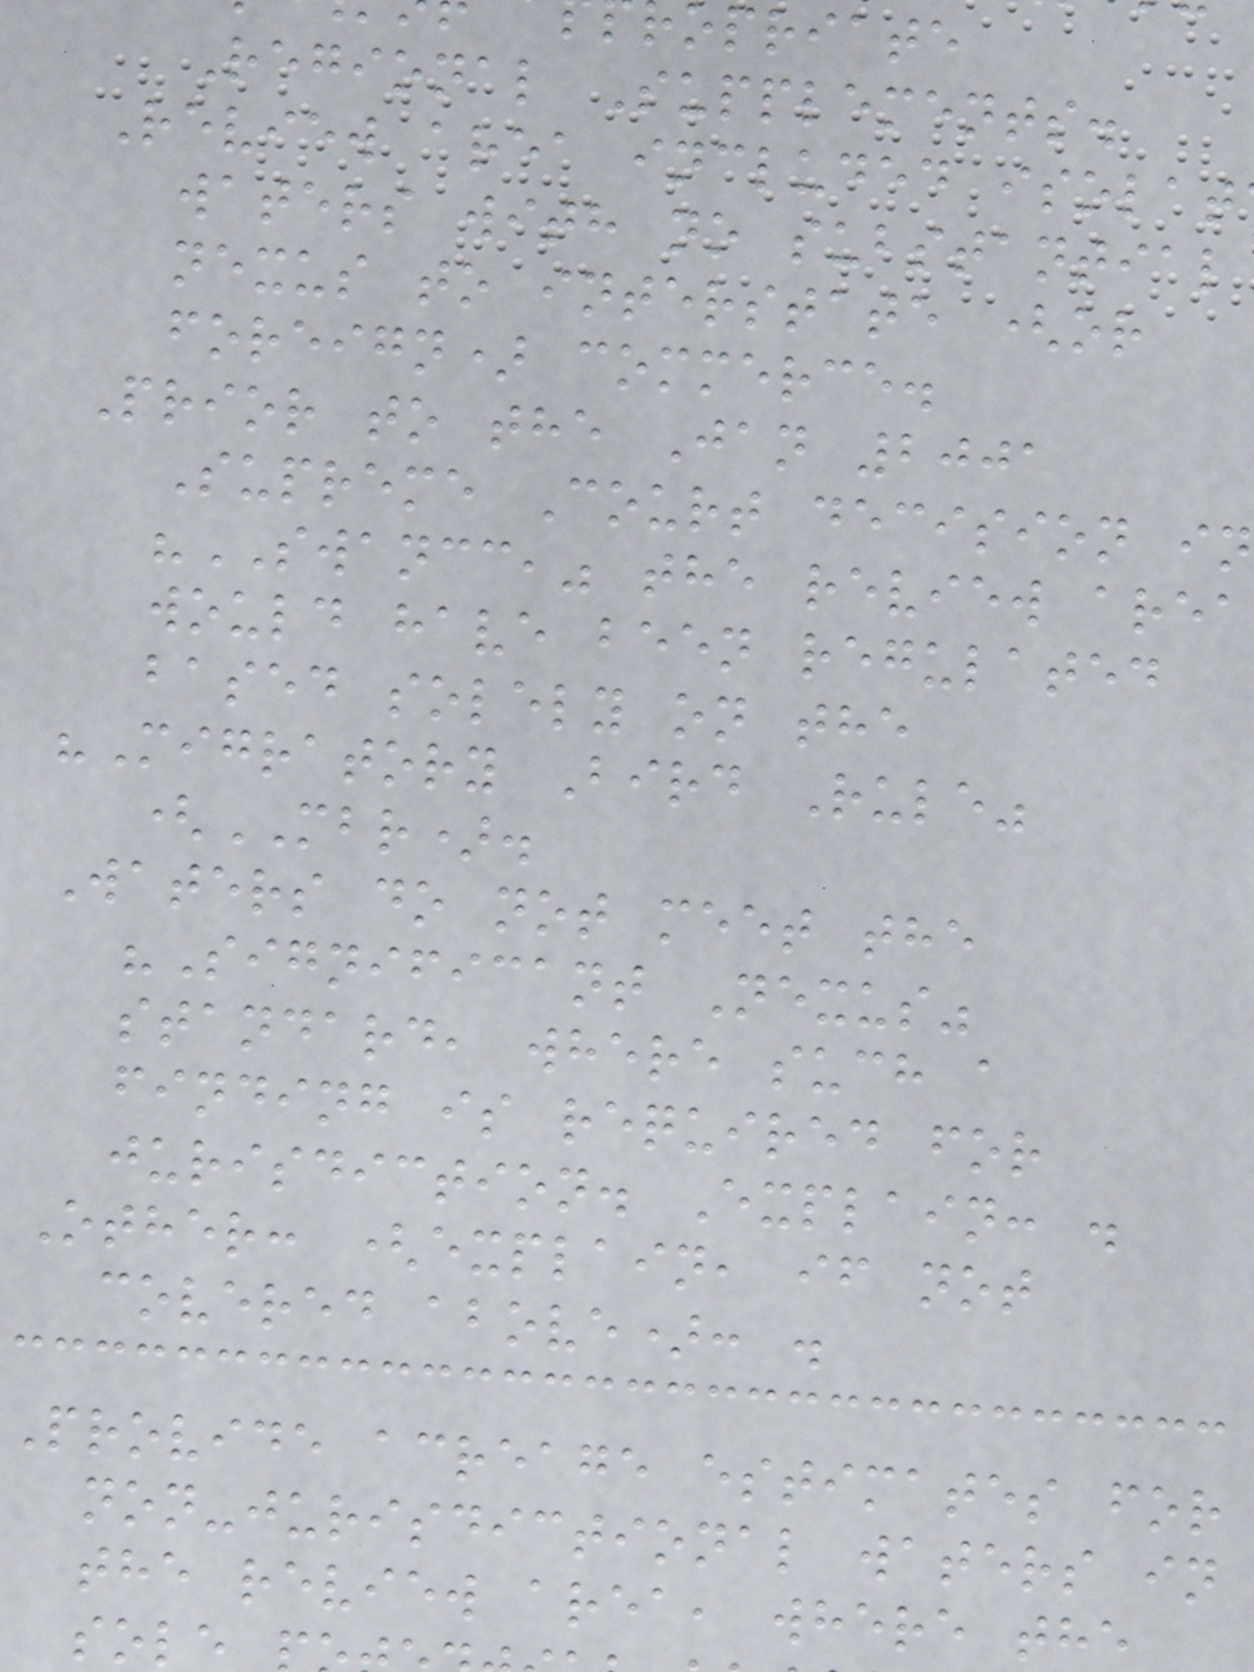opriate
Regional Supplements.
Review area included isolat
waters with no substantial
nexus to interstate (or
foreign) commerce.
Prior to the Jan 2001
Supreme Court decision in
"SWANCC," the review area
would have been regulated
based solely on the
"Migratory Bird Rule"
(MBR).
Waters do not meet the
"Significant Nexus"
standard, where such a
finding is required for
jurisdiction. Explain: .
Other: (explain, if not
covered above): .
Provide acreage estimates for
non-jurisdictional waters in
the review area, where the
